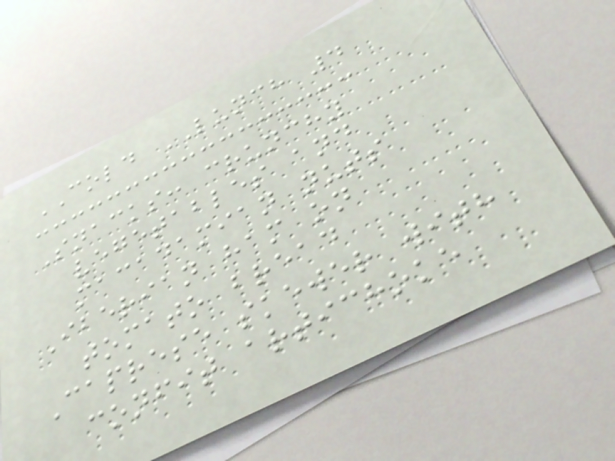COLD LUNCH 4
Snacks: crunchy
vegetables and
macadamian nuts
Iberian ham on
tomato bread
Caprese skewer with
confit artichoke
